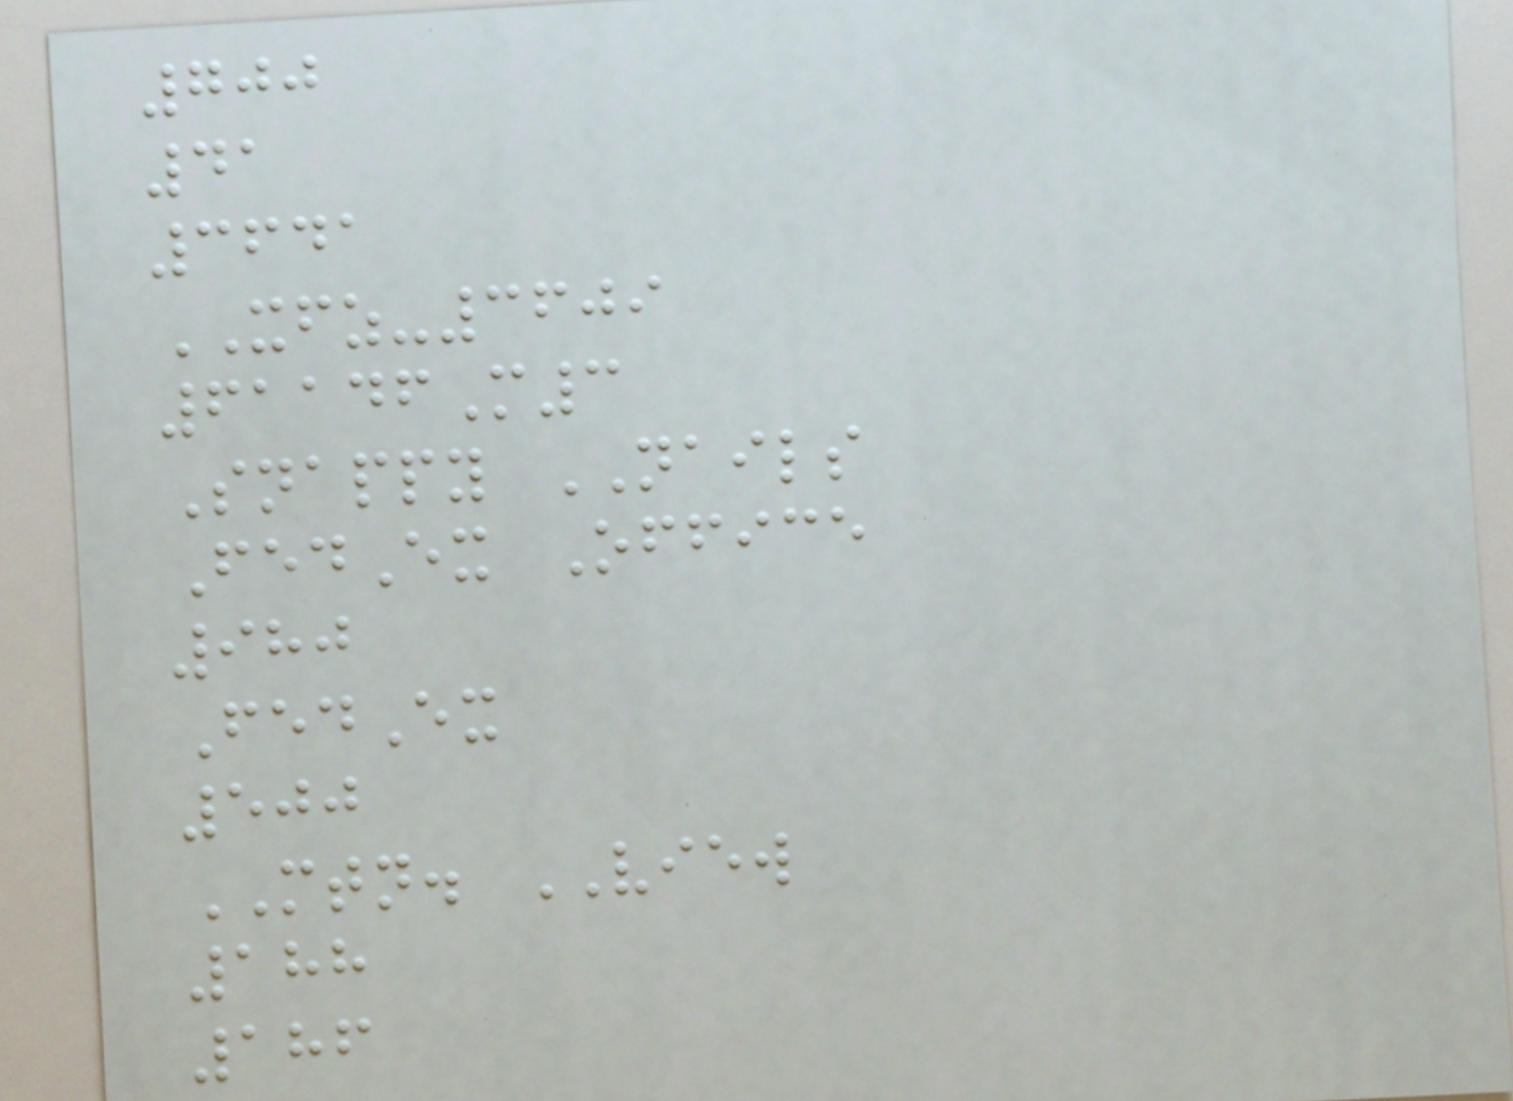700
41
3641
XFZ-3609
61146M3
Snappy NAILS
FedEx Office
980
FedEx
500
MTN. VIEW
188
186
